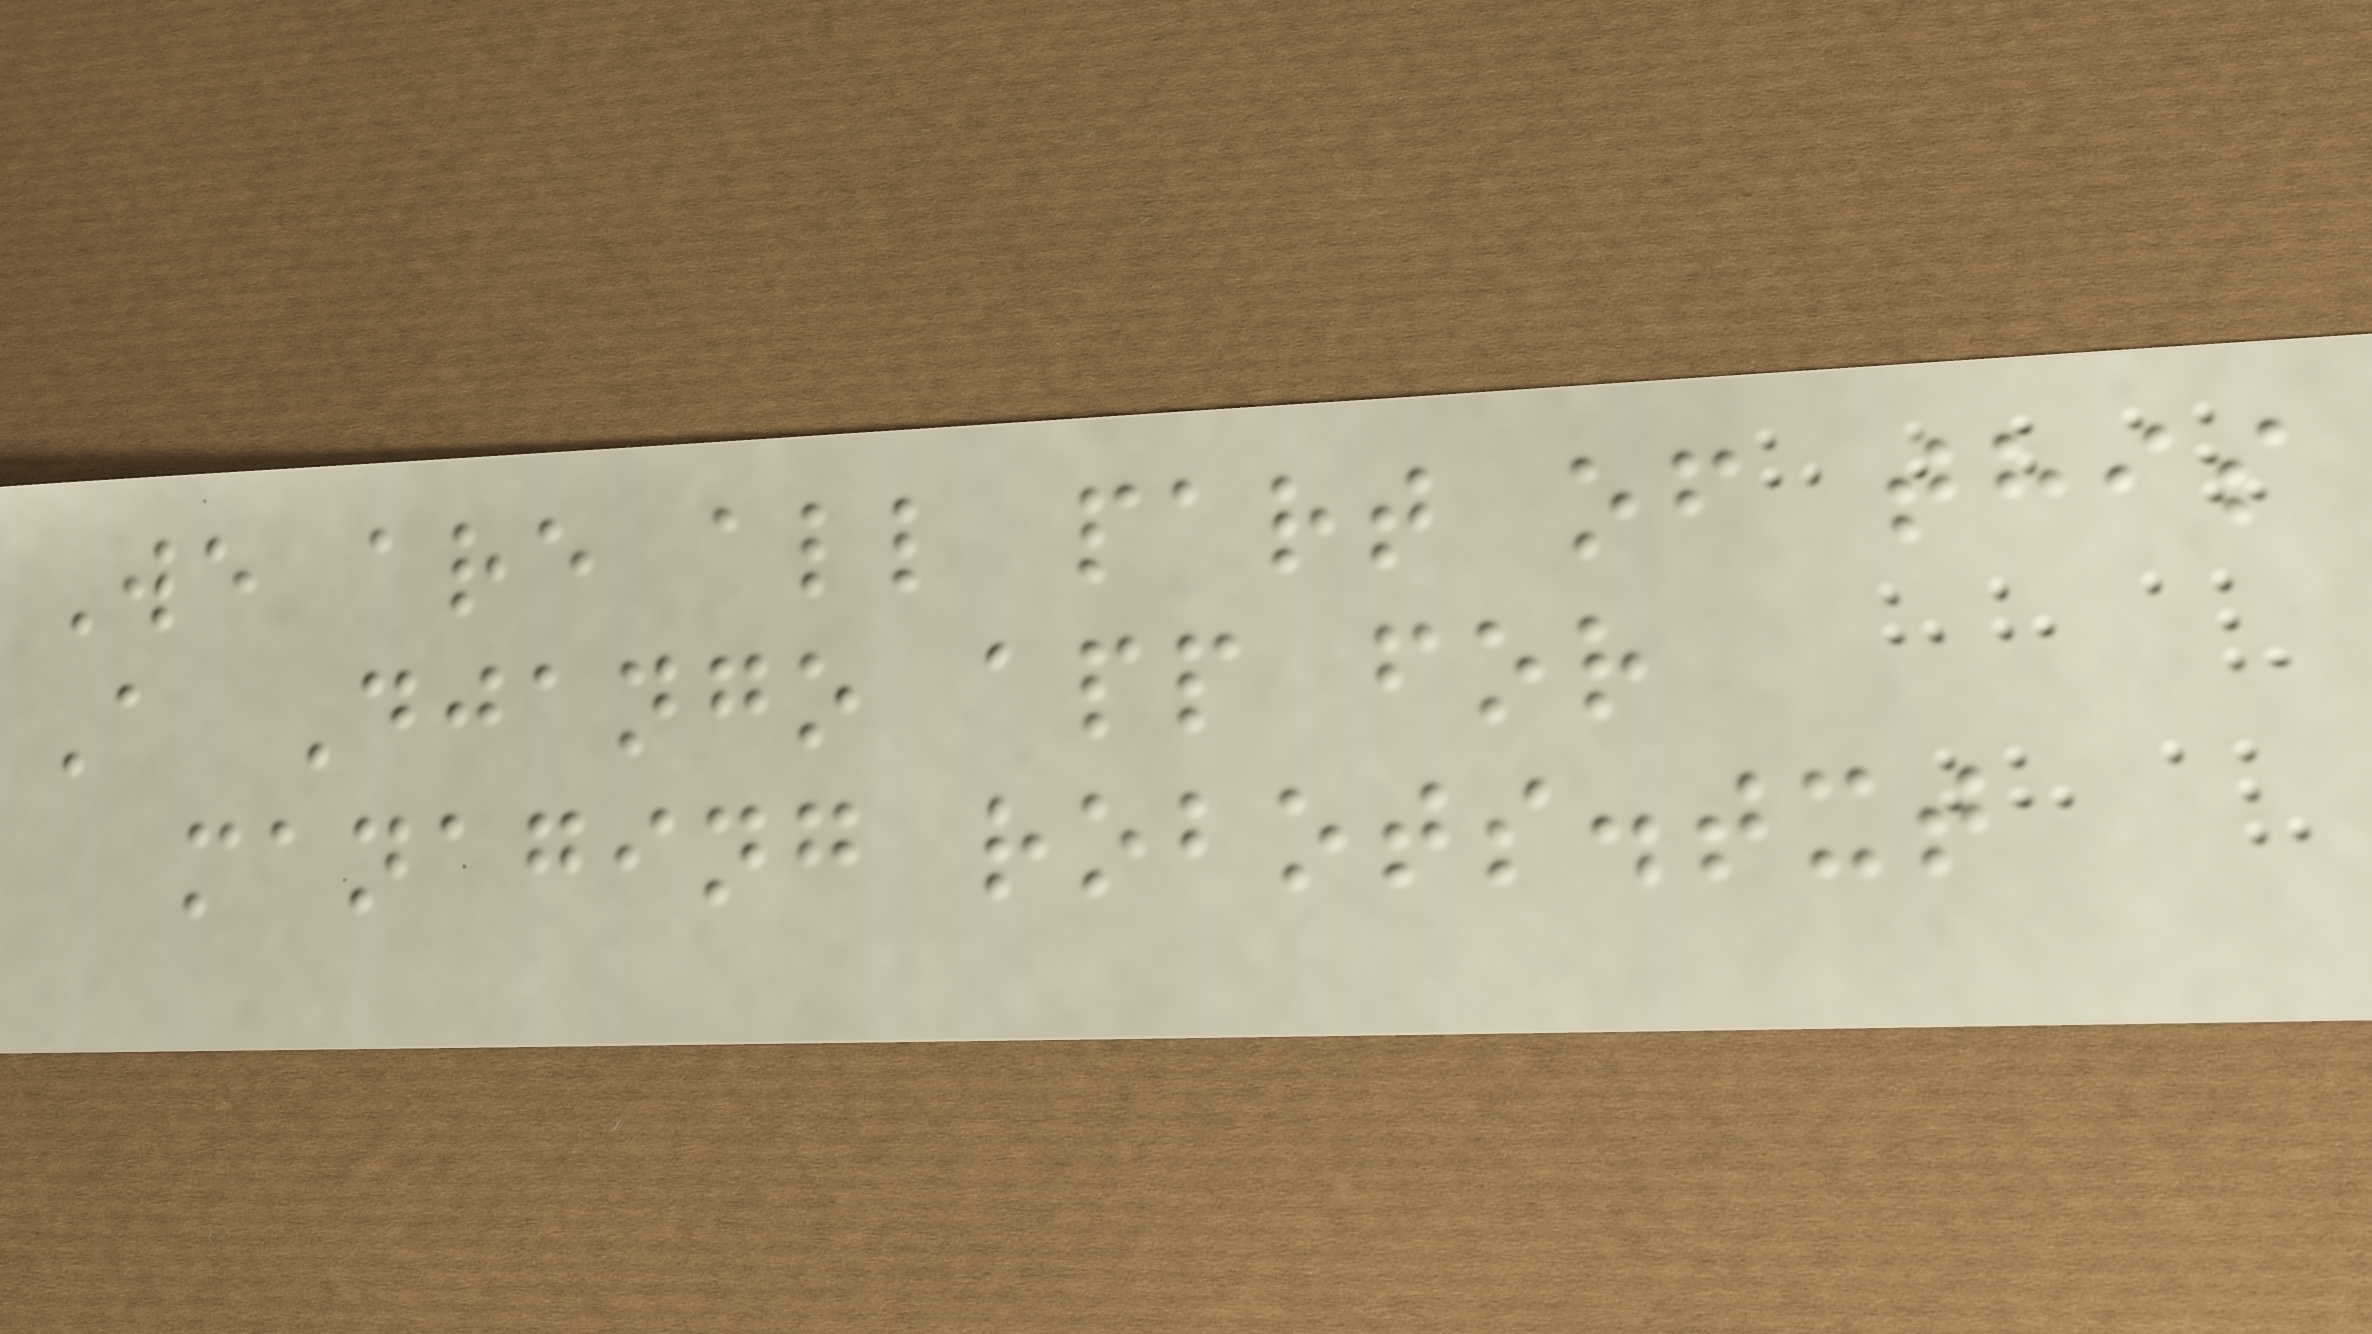We are all part of this
A Django app for
managing robots.txt
